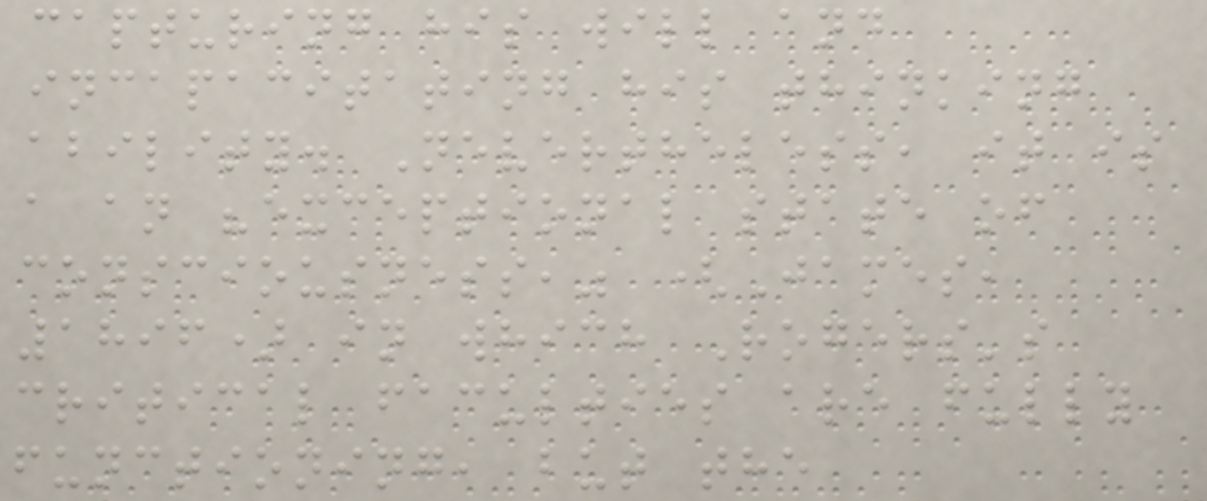capturing his will and
incapacitating his thinking
ability. Nevertheless, it is
a an "exceptional state of
consciousness," (James,
1896) in which Rogers's
critical faculties are fully
functioning, but the
